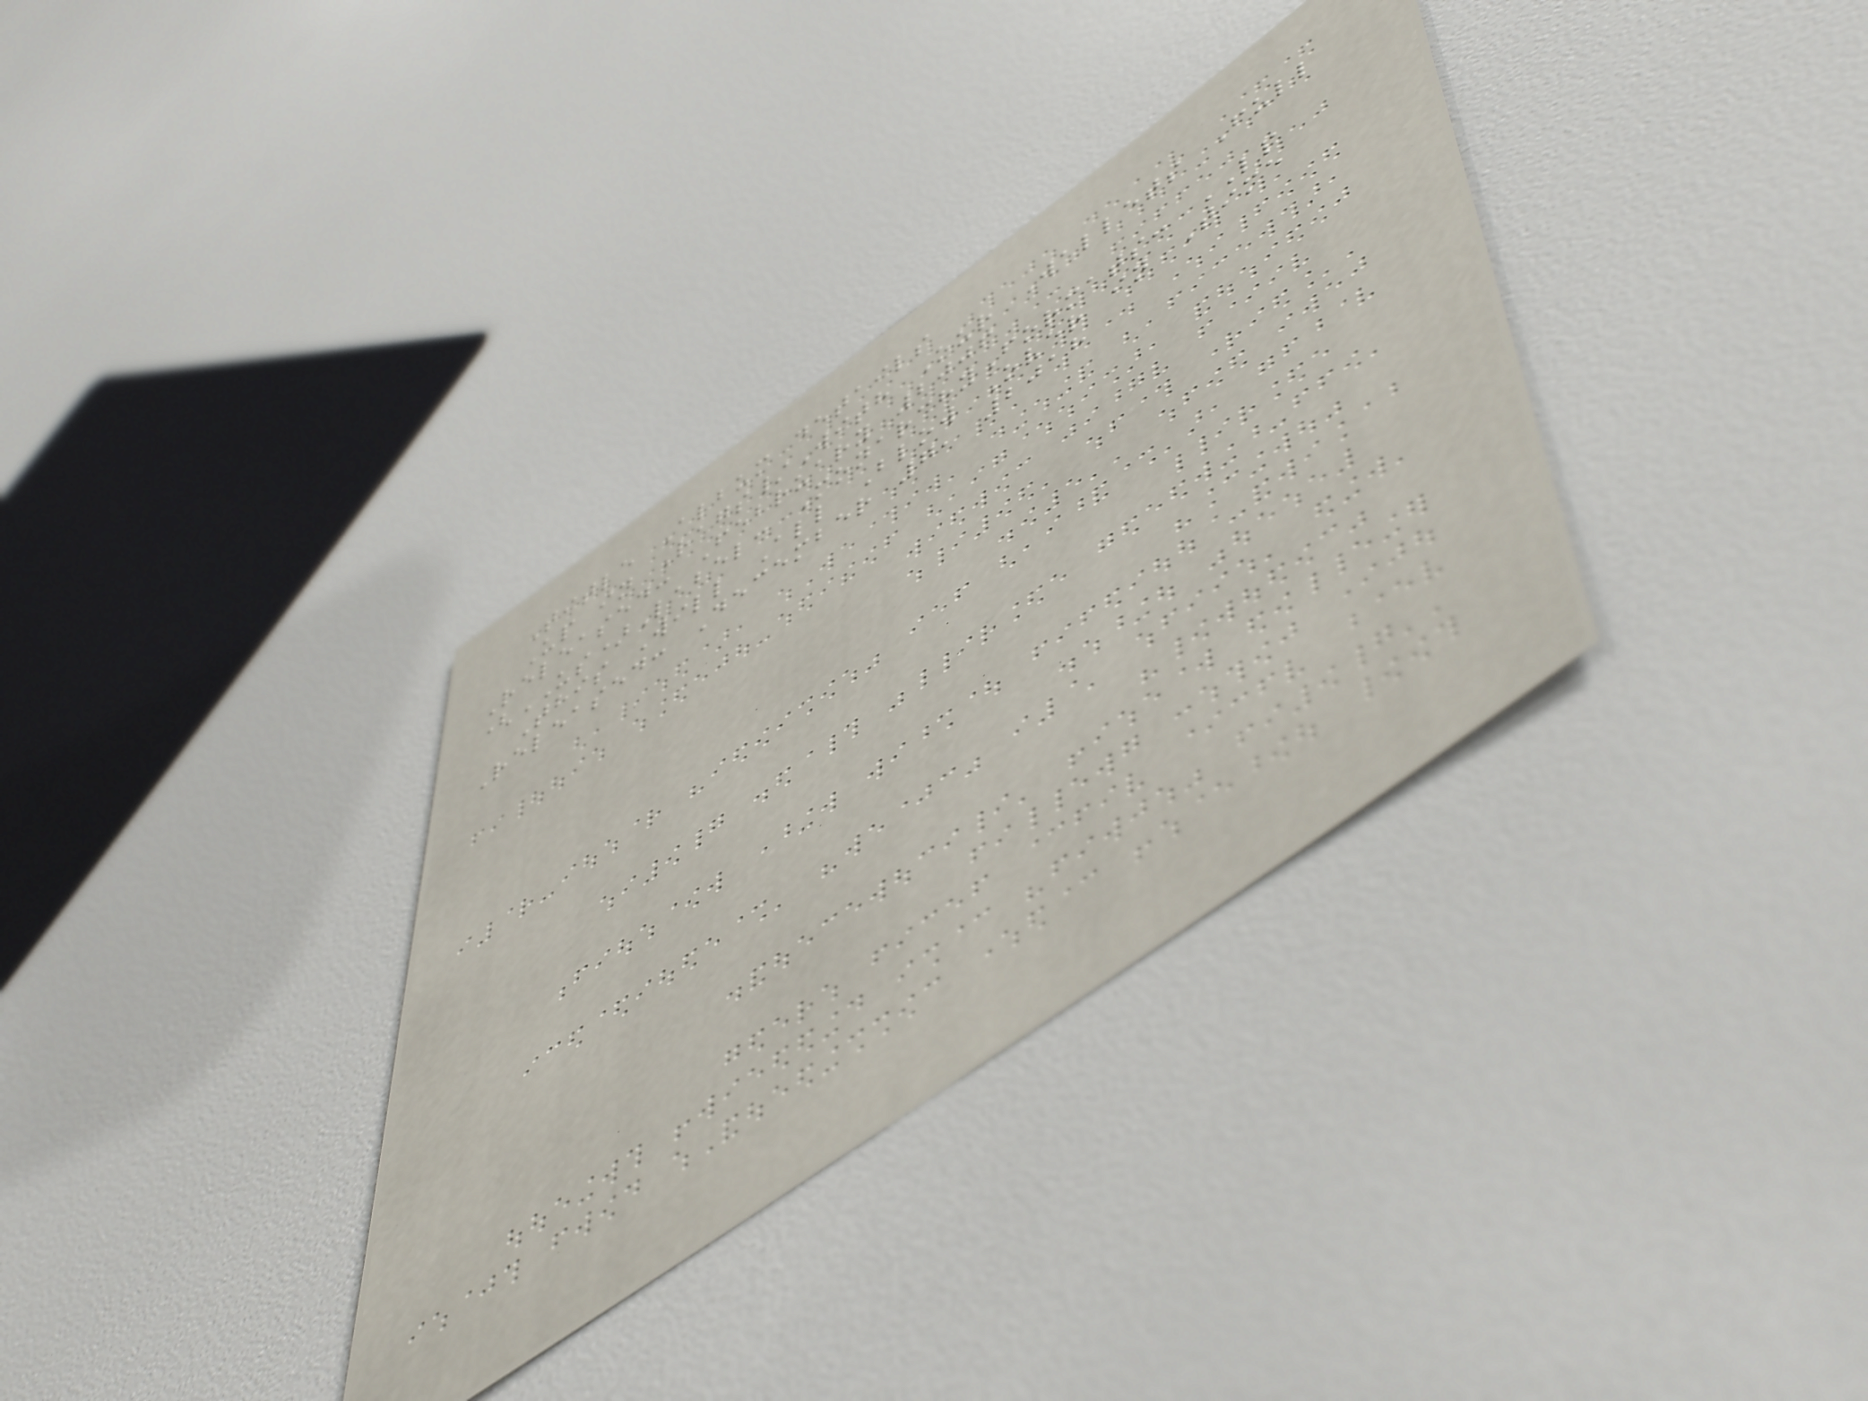Title Album details
Up in Rags/With Our Wallets Full
Released: February 2006
(US)Label: MonarchyFormats: LP
This Will All Blow Over in Time
Released: December 7, 2018
